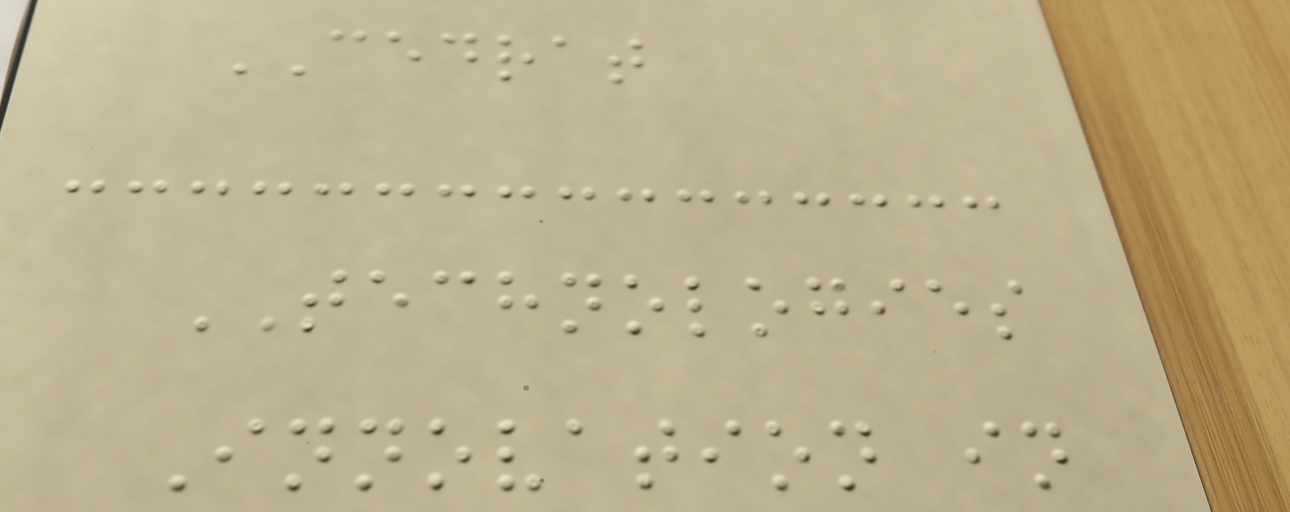CEDRAT
TECHNOLOGIES
Innovation in
